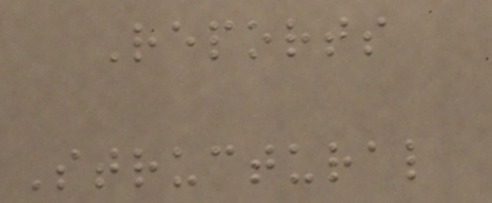Reports
Structural
